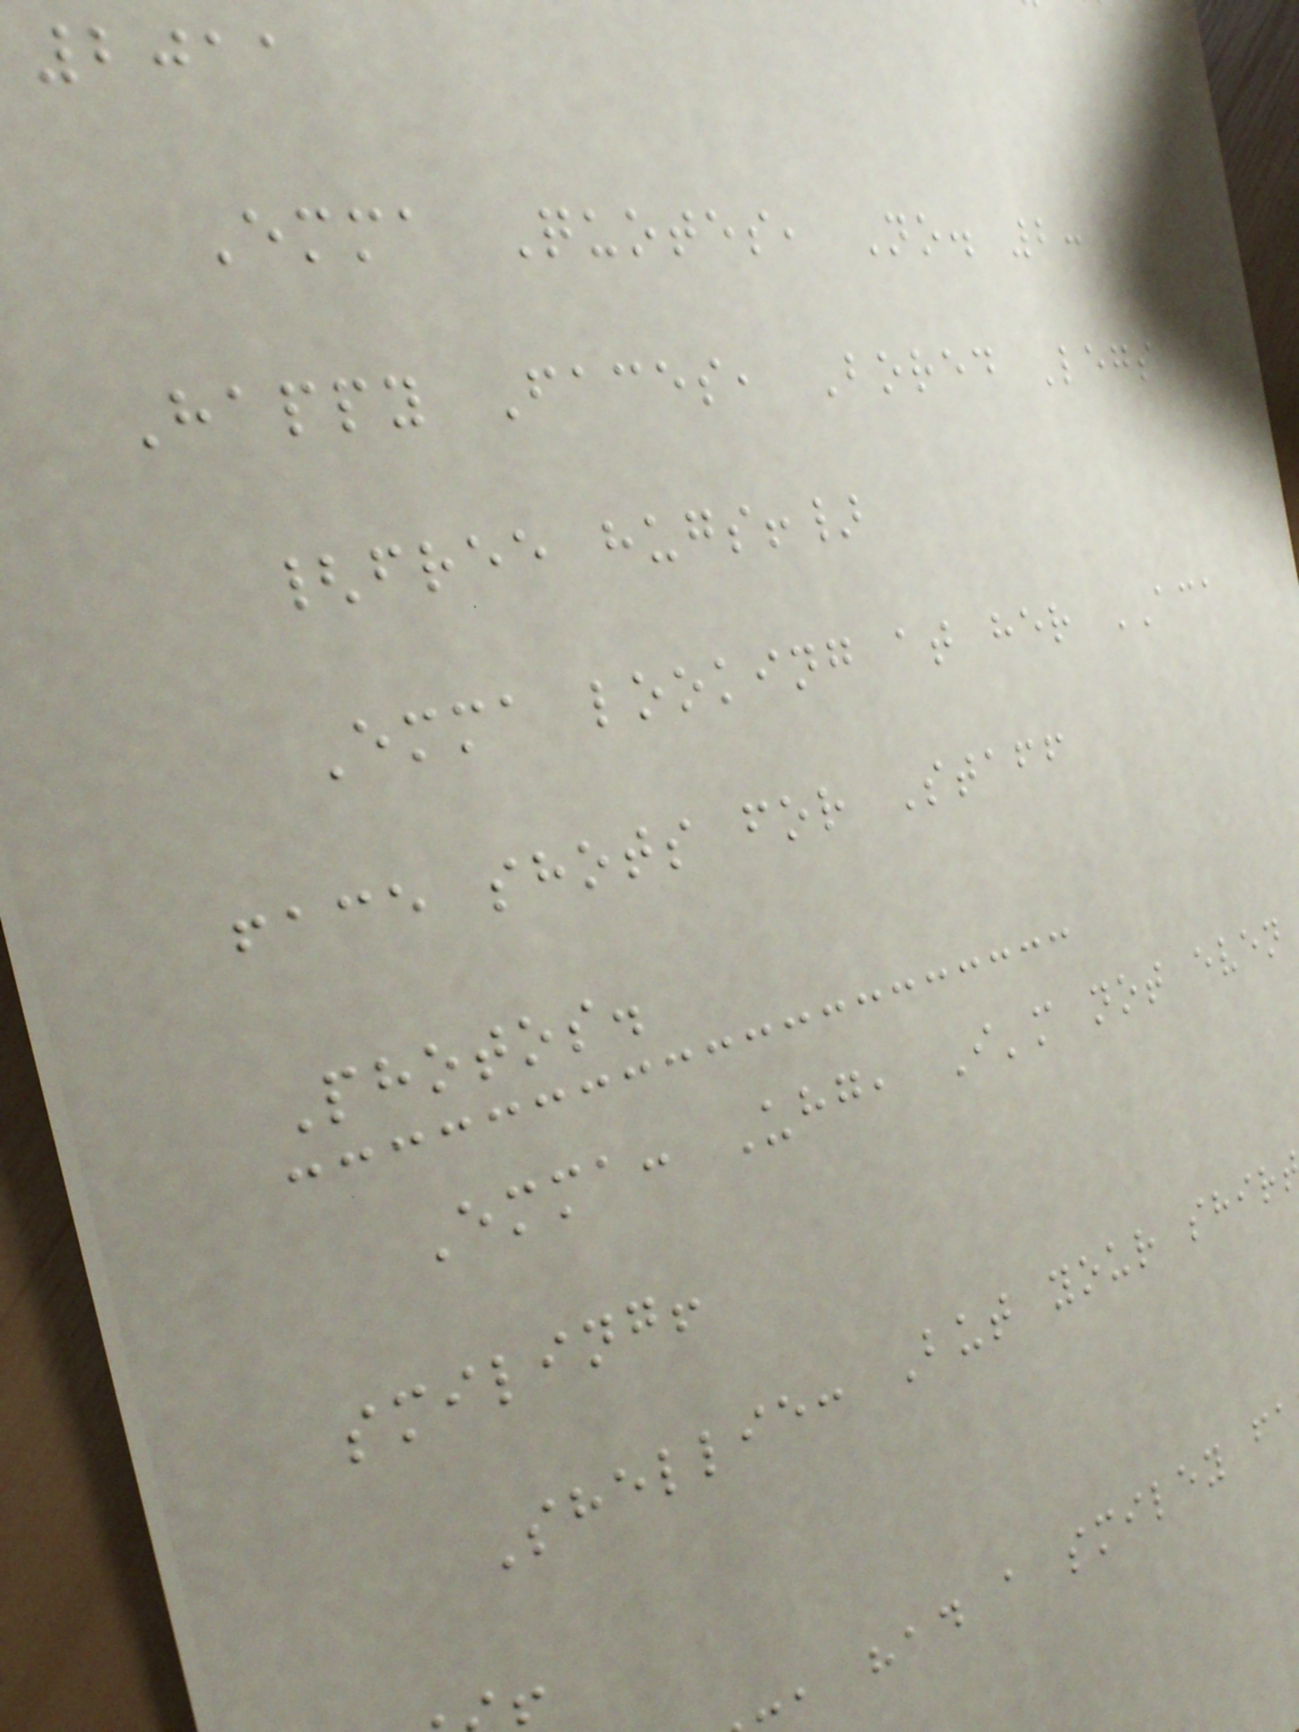2011
Emma Quotes, No. 2:
Happy Faces, Bored Legs
{free hugs!}
Emma looking at her ACA
face shots for Staff
Photos.
Emma: Uhg, I'm not even
smiling!
Shellie: But your shir
had a smiley fa
